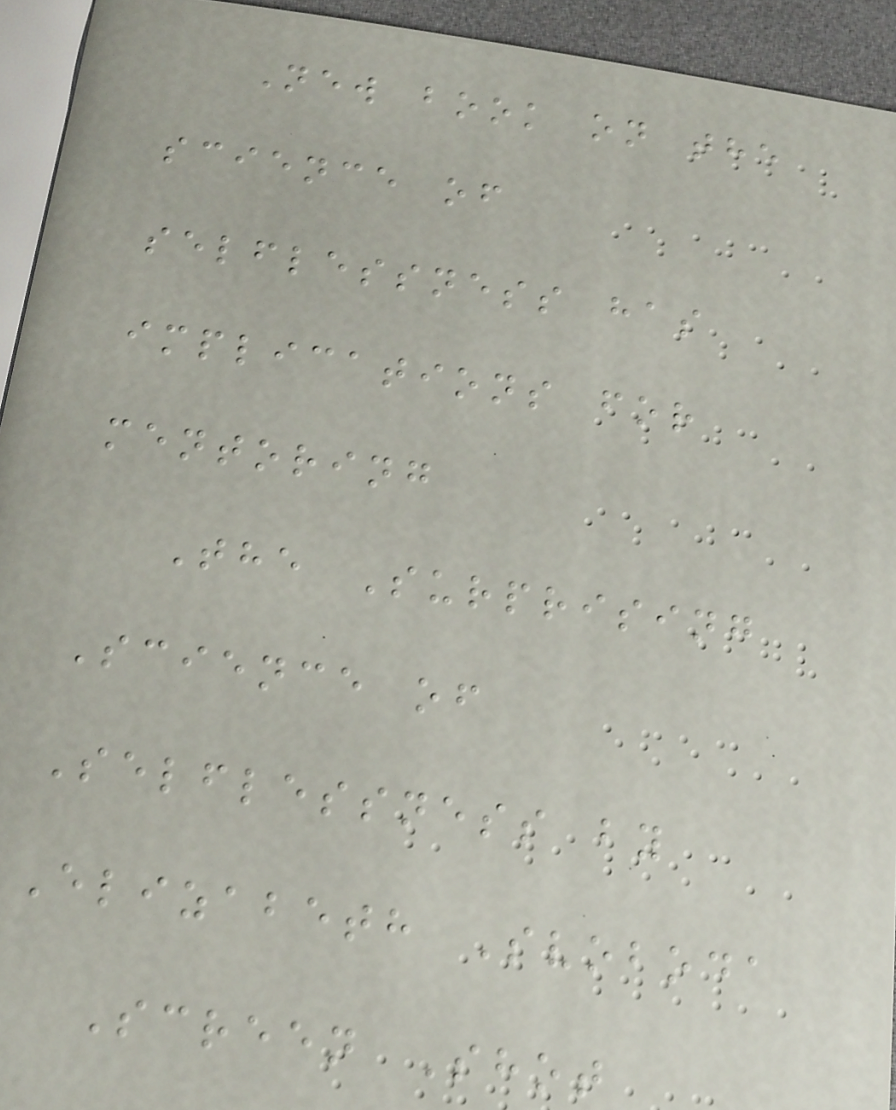New book on the
science of
selflessness has
implications for
mentoring
The Surprising
Science of
Selflessness by
Elizabeth Svoboda
Screen Shot
